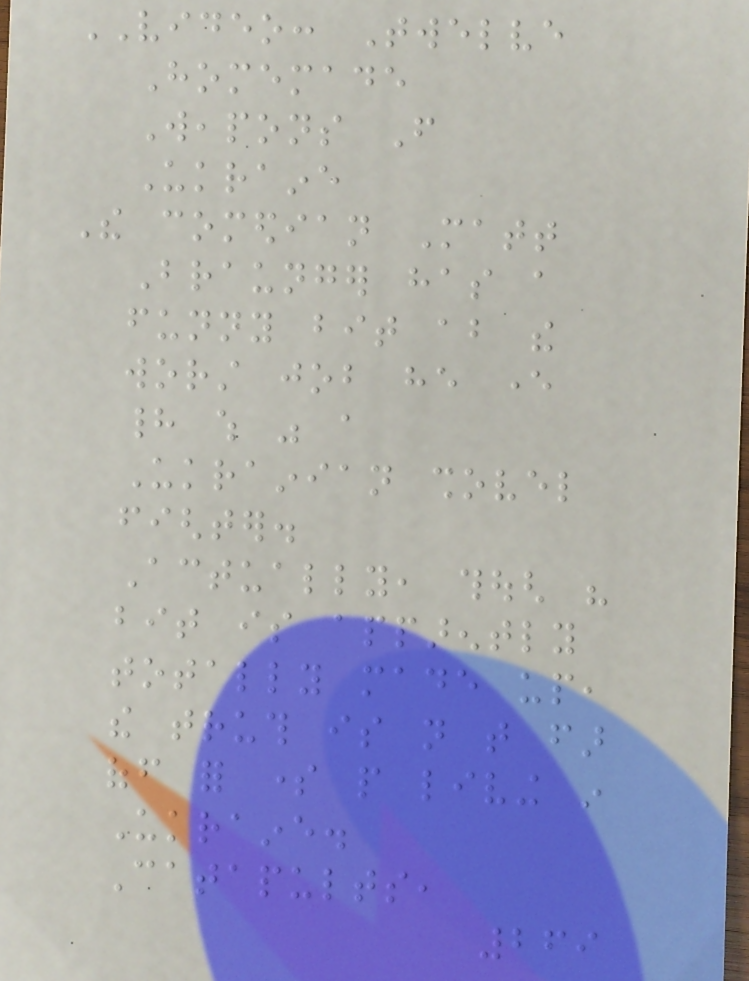VIDEO: Twelve
Homemade
Weapons From
Ukraine
The comedian Matt
Braunger has a
funny bit about the
worst job he ever
had which was a
Ukrainian shovel
fighter.
Actually, though his
bit is apparently
totally made up,
the truth is not that far
off for some people living in
Ukraine.
Catapults,
269
